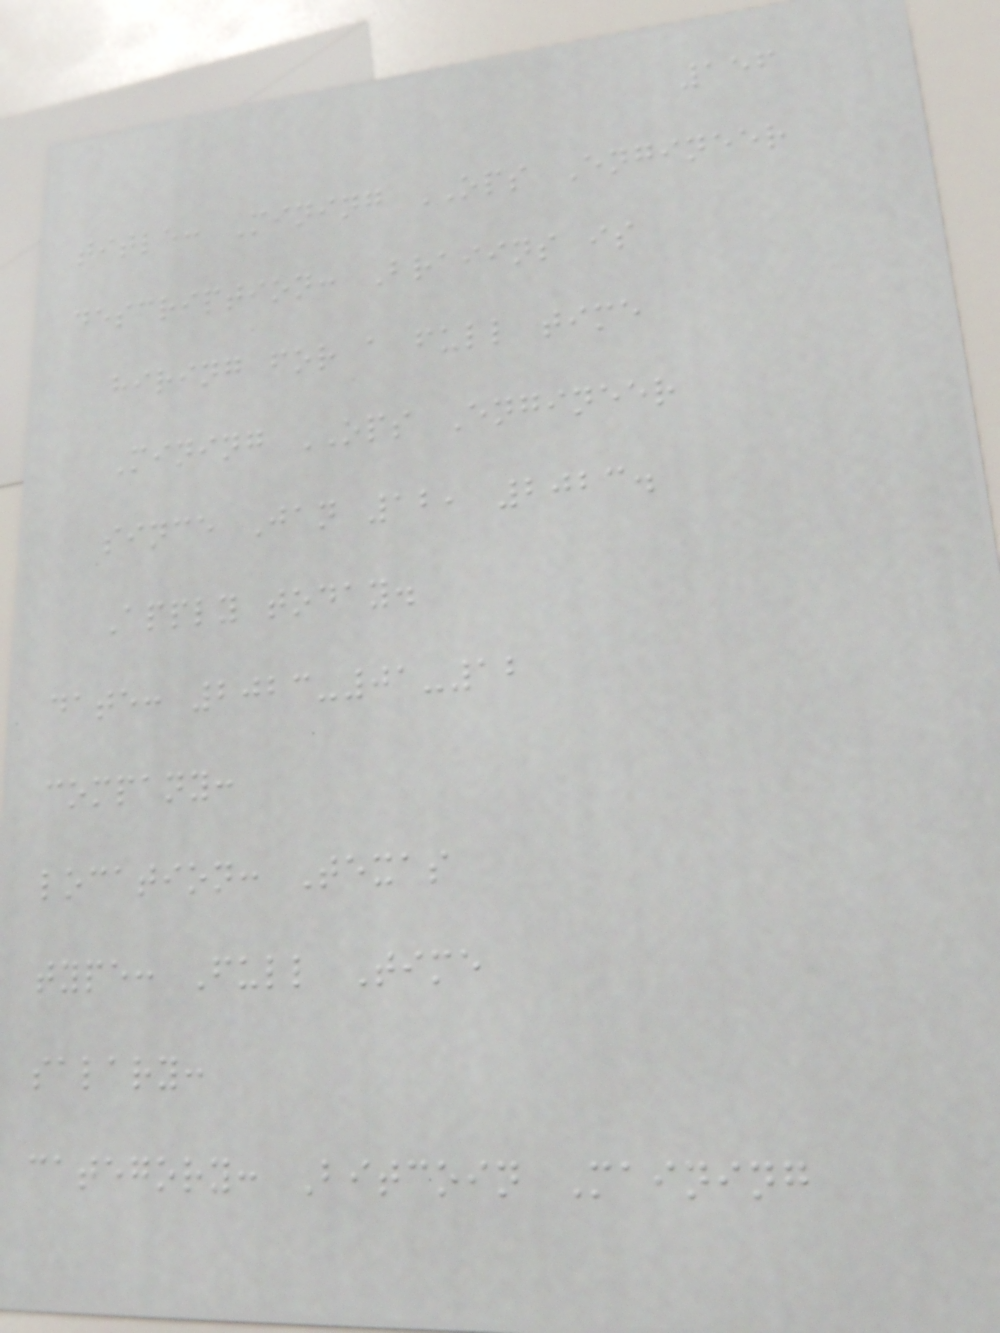156
title: Mining OPS Engineer
description: Braiins is
hiring for a full time
Mining OPS Engineer
since Jan 12, 2023.
Apply today.
date: 2023-01-12
company:
location: Texas
type: Full Time
salary:
category: Bitcoin Maining
